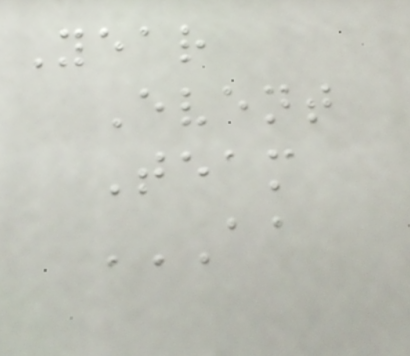Year
Event
Team
AA
